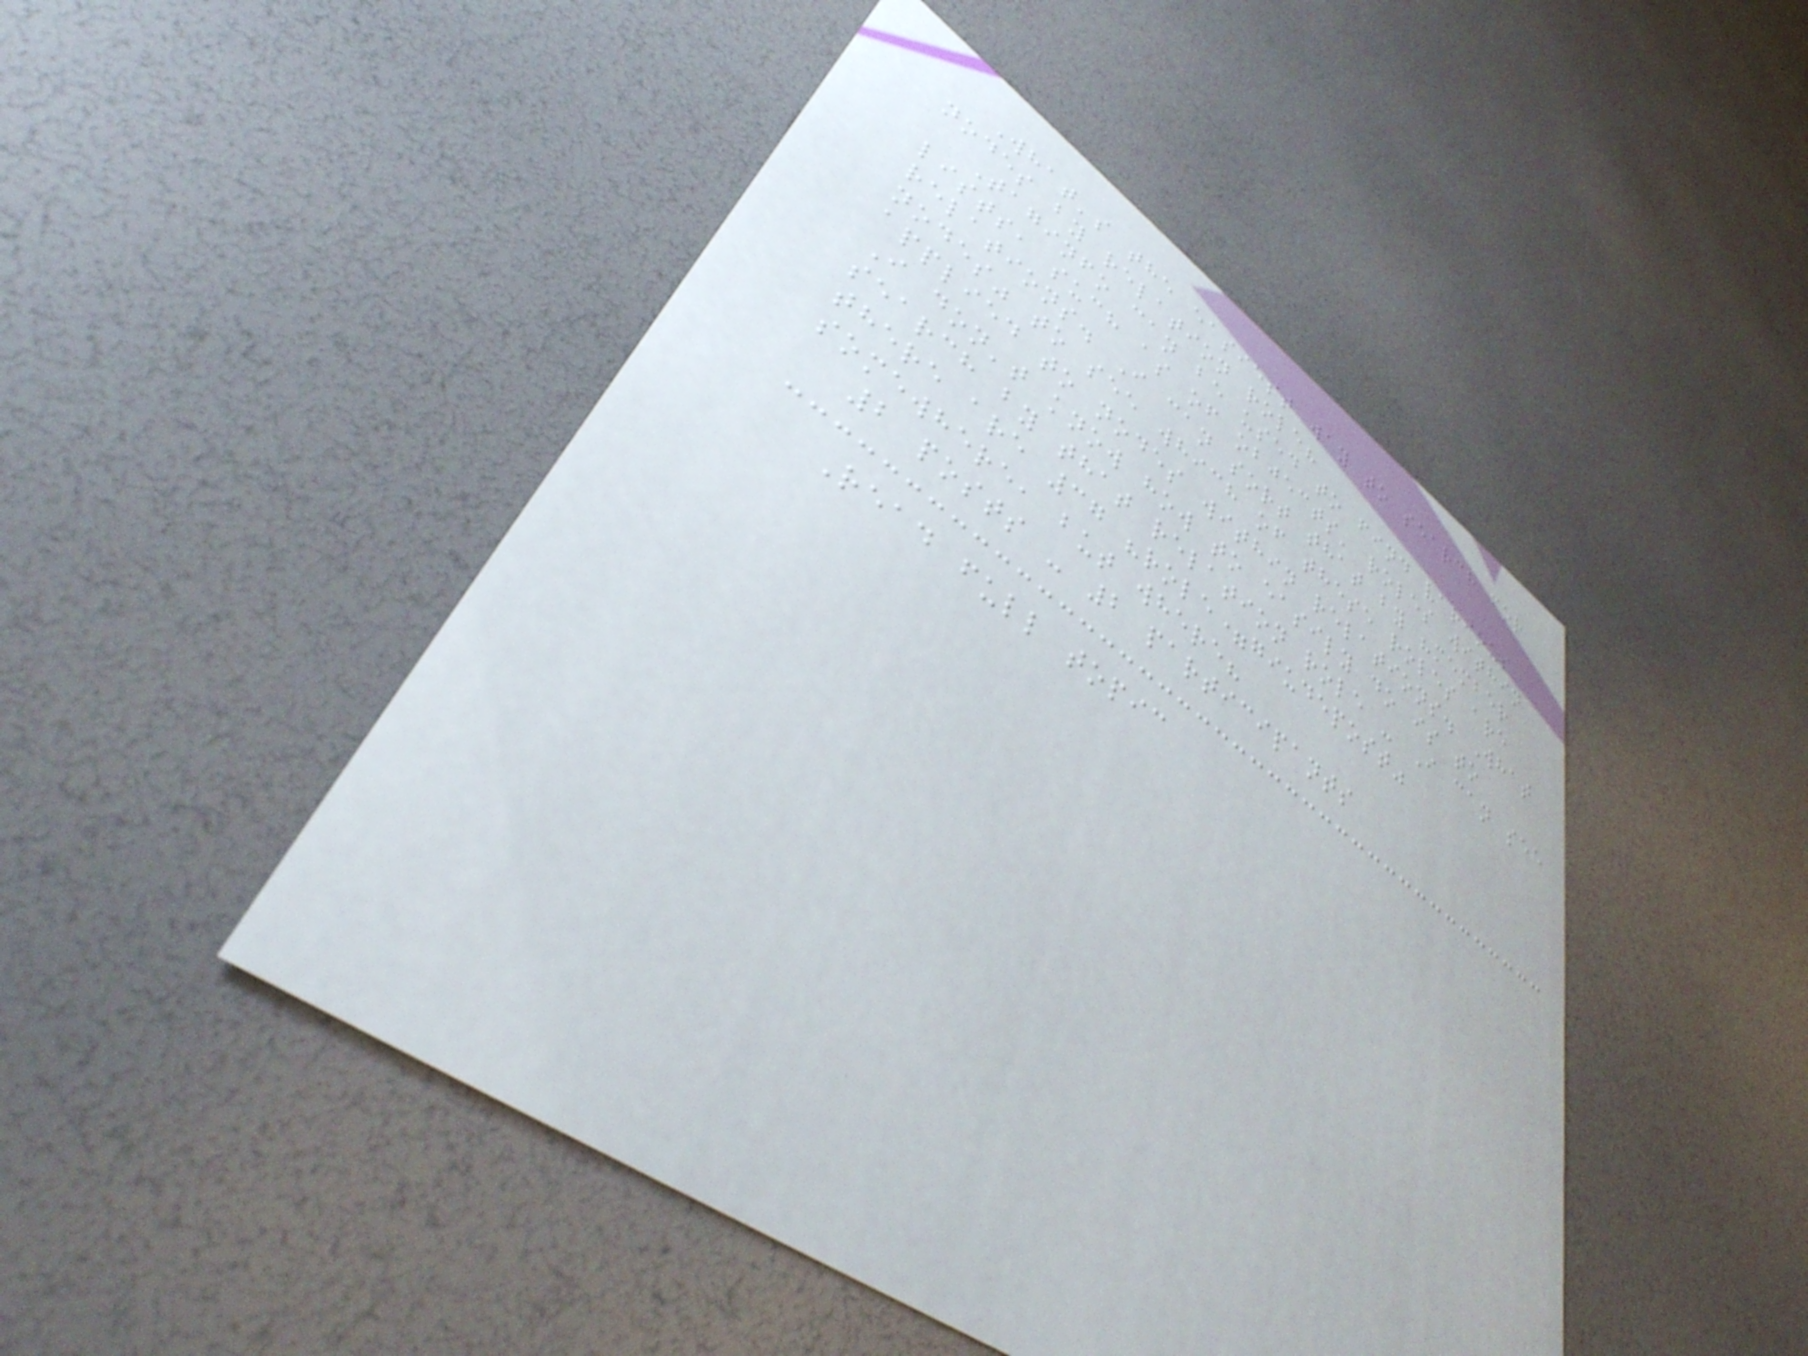What's the easiest way to search for
nodes by relation role?
Taginfo can be used to find various
lists, such as of objects' roles within
relations. I can sort that by "member
nodes" to see which of these roles are
applied to nodes within relations. What
I don't know how to easily do is to
search by that relation role - I can see
there are 37 "role=giudepost"
somewhere, but where?
2 posts - 2 participants
Read full topic
